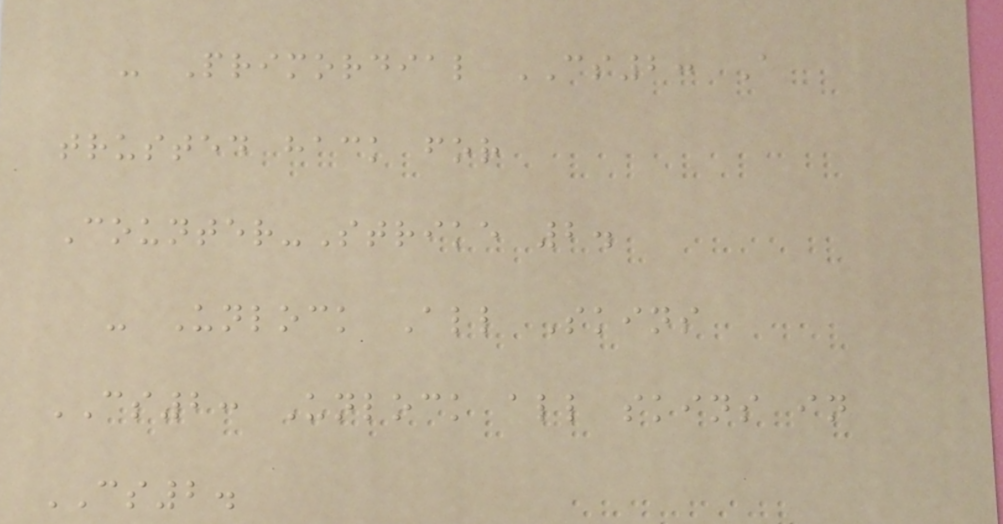- Primordial CS2: A
trusted hack for
Counter-Strike 2.
- Unlock All Skins
CS2: Unlock all skins in
CS2.
